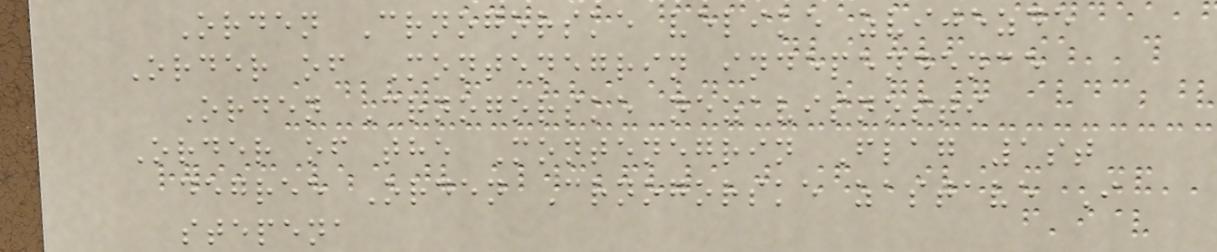Orden Crnogorske velike zvijezde
Order of Montenegrin independence
Orden Crnogorske nezavisnosti
Order of the Montenegrin Flag 1st
degree Orden Crnogorske zastave I
stepena
